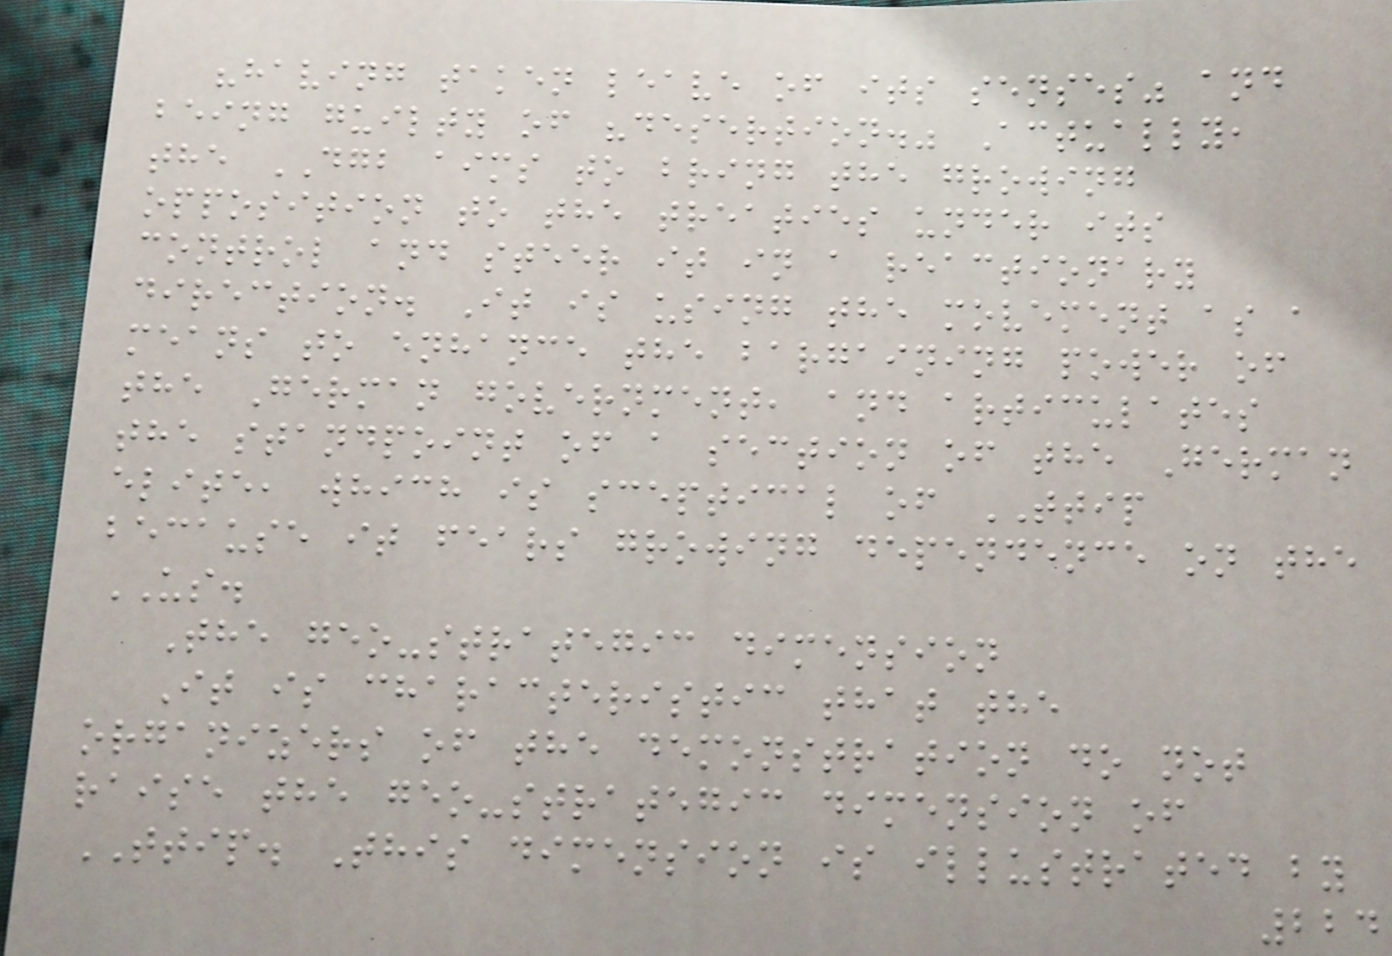"having taken leave of its senses" and
being guilty of "desertion." Actually,
the DGB aims to bring the growing
opposition to the treaties under its
control and steer it in a reactionary
direction. It is using the movement as a
means to enhance the bargaining power of
the German government, and articulates
the standpoint of a section of the German
elite, which is sceptical of TTIP
because it fears growing dependence on the
US.
The geo-strategic dimension
It is characteristic that the
organizers of the demonstration do not
raise the geo-strategic dimension of
TTIP. This dimension is illustrated by
224
